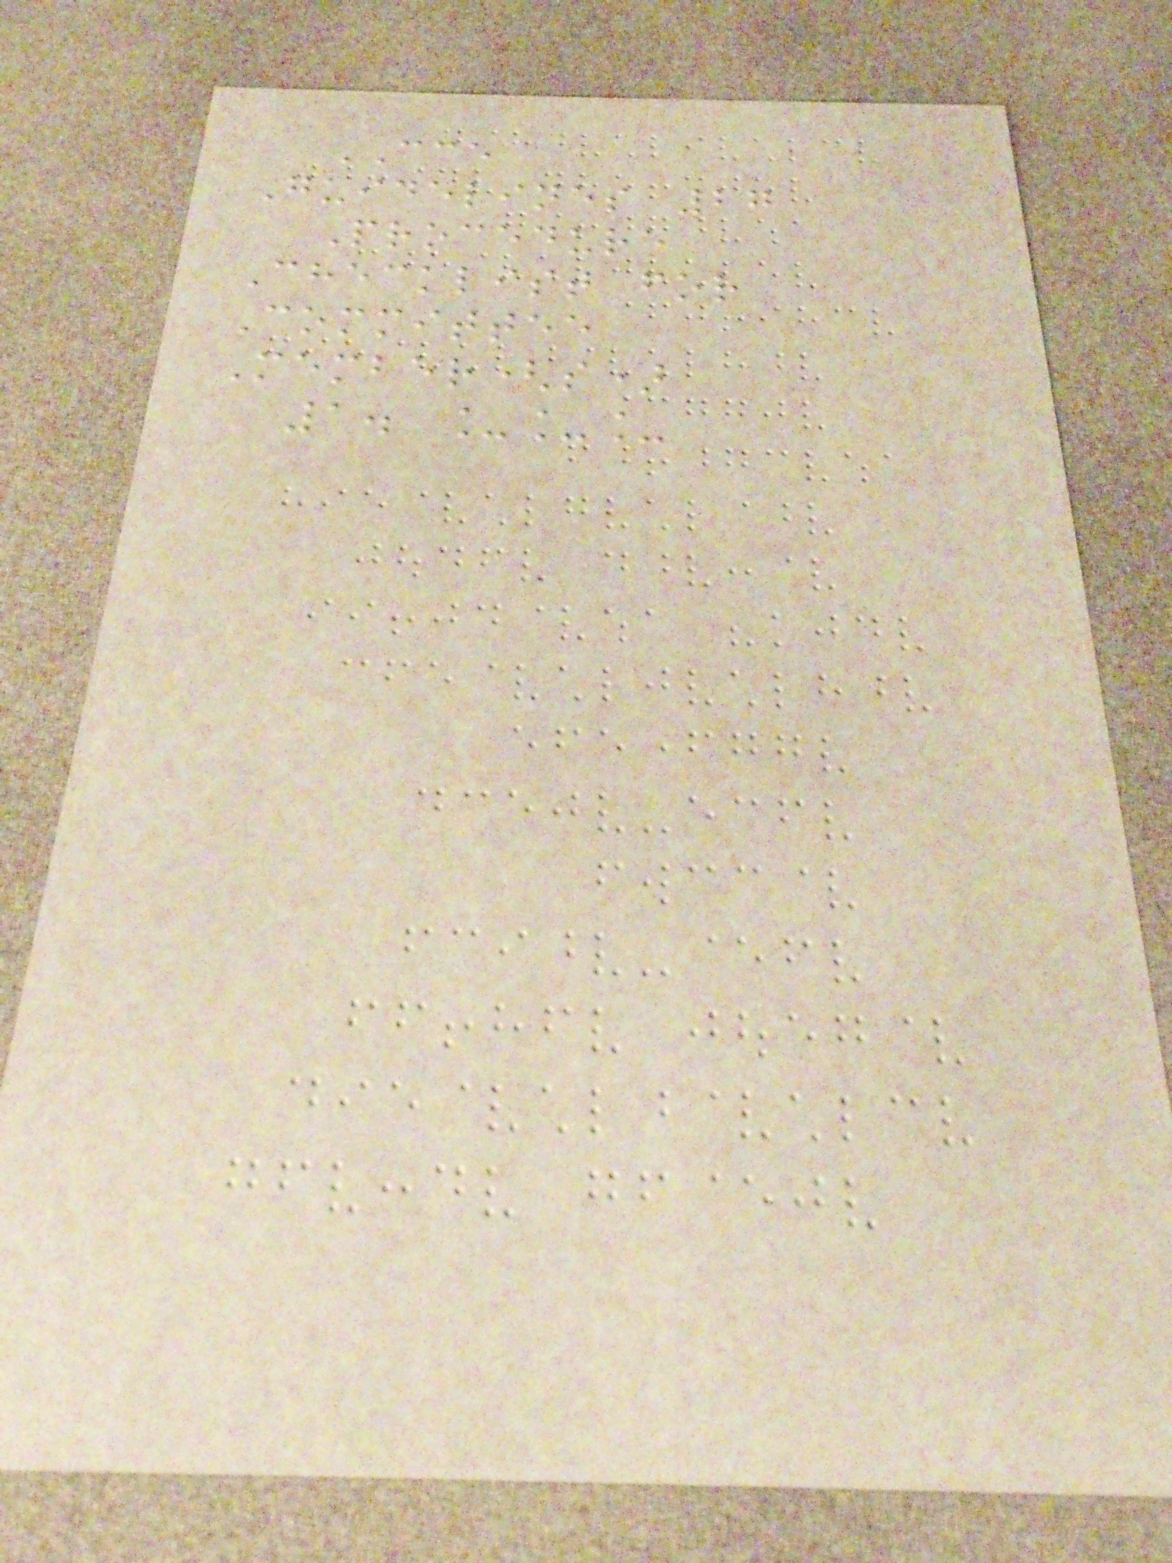CCE
Guidelines 27
Procedure
Checklist for
Committee
Member(s)
1. ___
